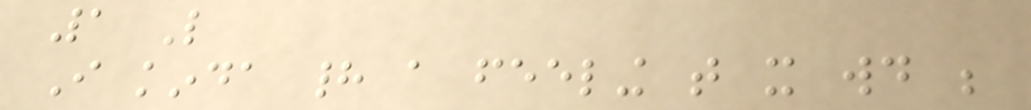1 Like
I kinda had a feeling that it would be
